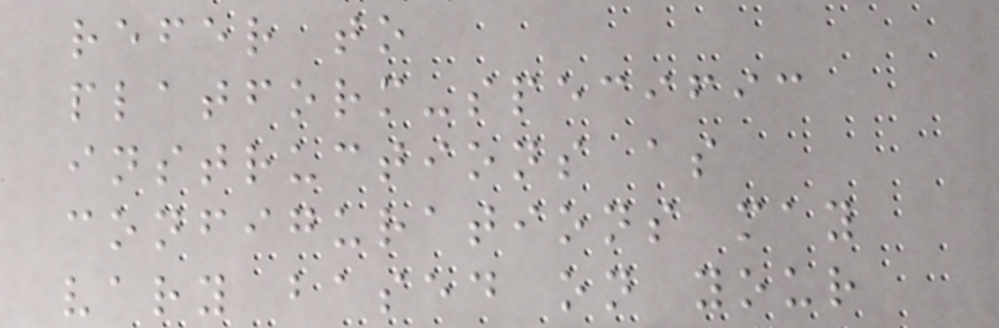refer to
platform-specific
instructions as
configurations may
vary based on your
